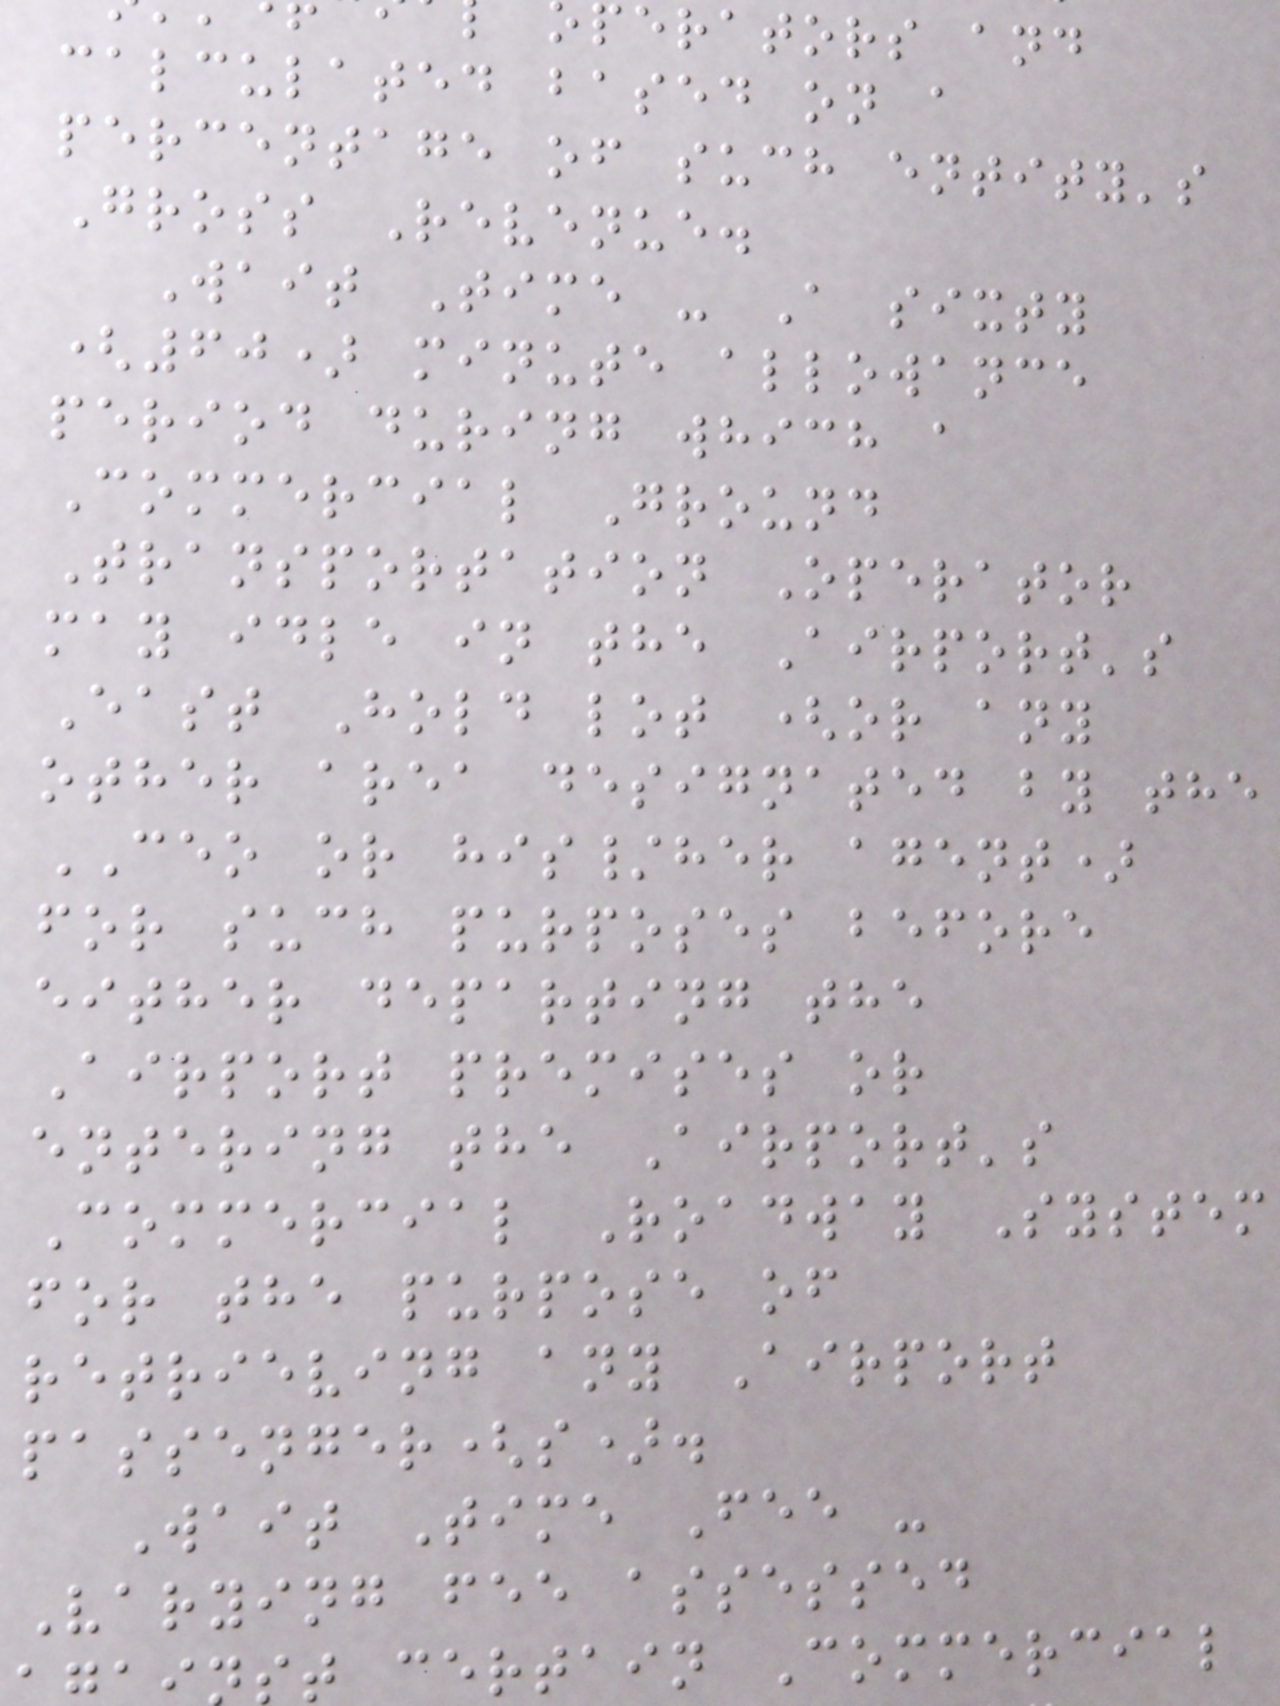perators and
calculated based on a
percentage of such entity's
Gross Revenue.
Wait Time - A sixty
(60) minute allowance
period during which a
Commercial Ground
Transportation Operator
may idle in the Airport's
East Hold lot (or any
other area designated by the
CEO or his/her agent)
for such purposes before
either departing the
Airport premises or
entering the Airport's
Commercial Roadway System
for the purpose of
retrieving any Airport
passenger(s).
Wait Time Fee -
Varying fee assessed
st certain Commercial
